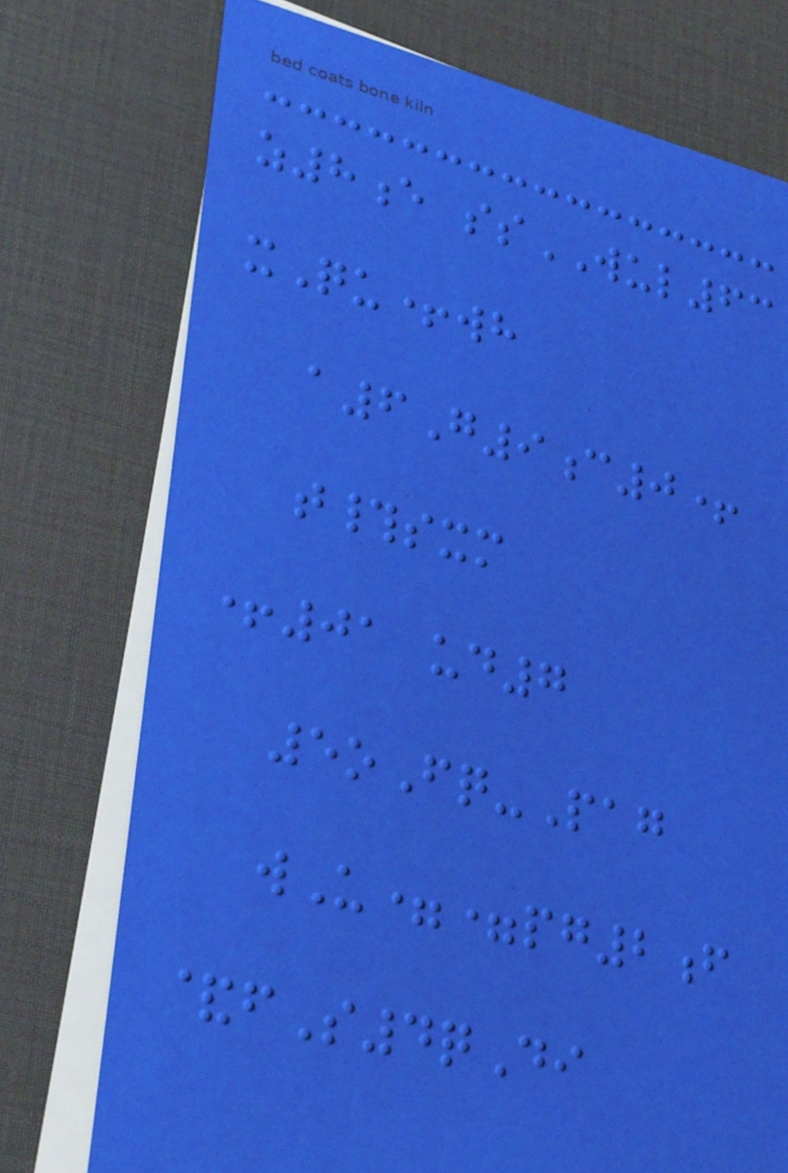z8e ssWUL63
xQu+wh
a6G9c0+
t#sxm
+01 ud7
5oFq-Pag
wU==pg2f
&fS4qDi
